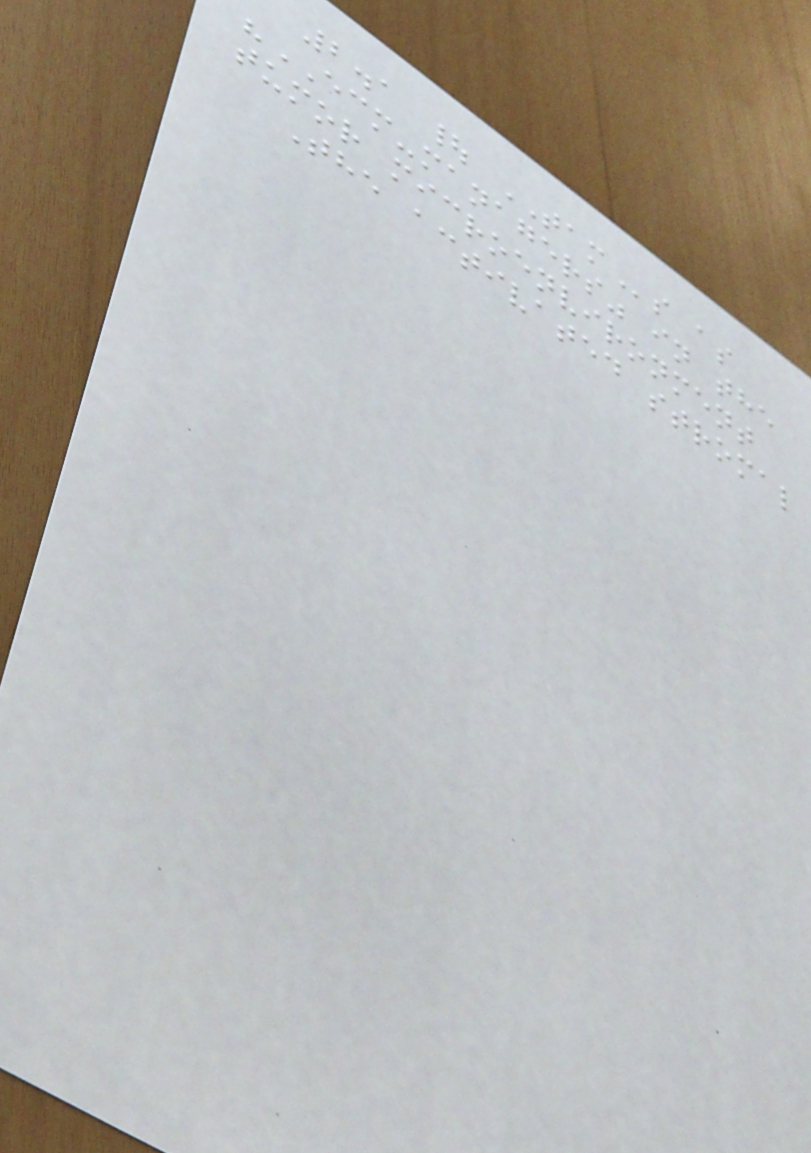2.1 | TAMs as
"ECM-managers" in the
tumor microenvironment
The activated stromal
